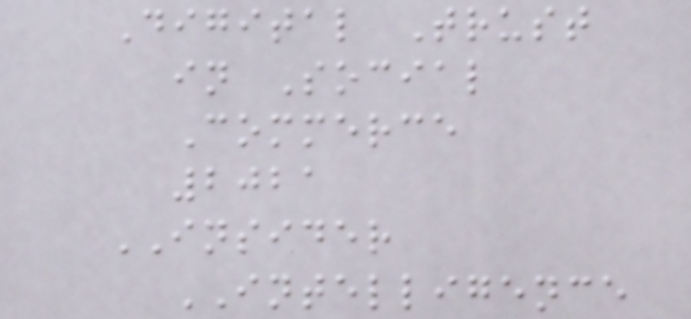Digital Trust
in Social
Commerce
2021
INSIDER
INTELLIGENCE
